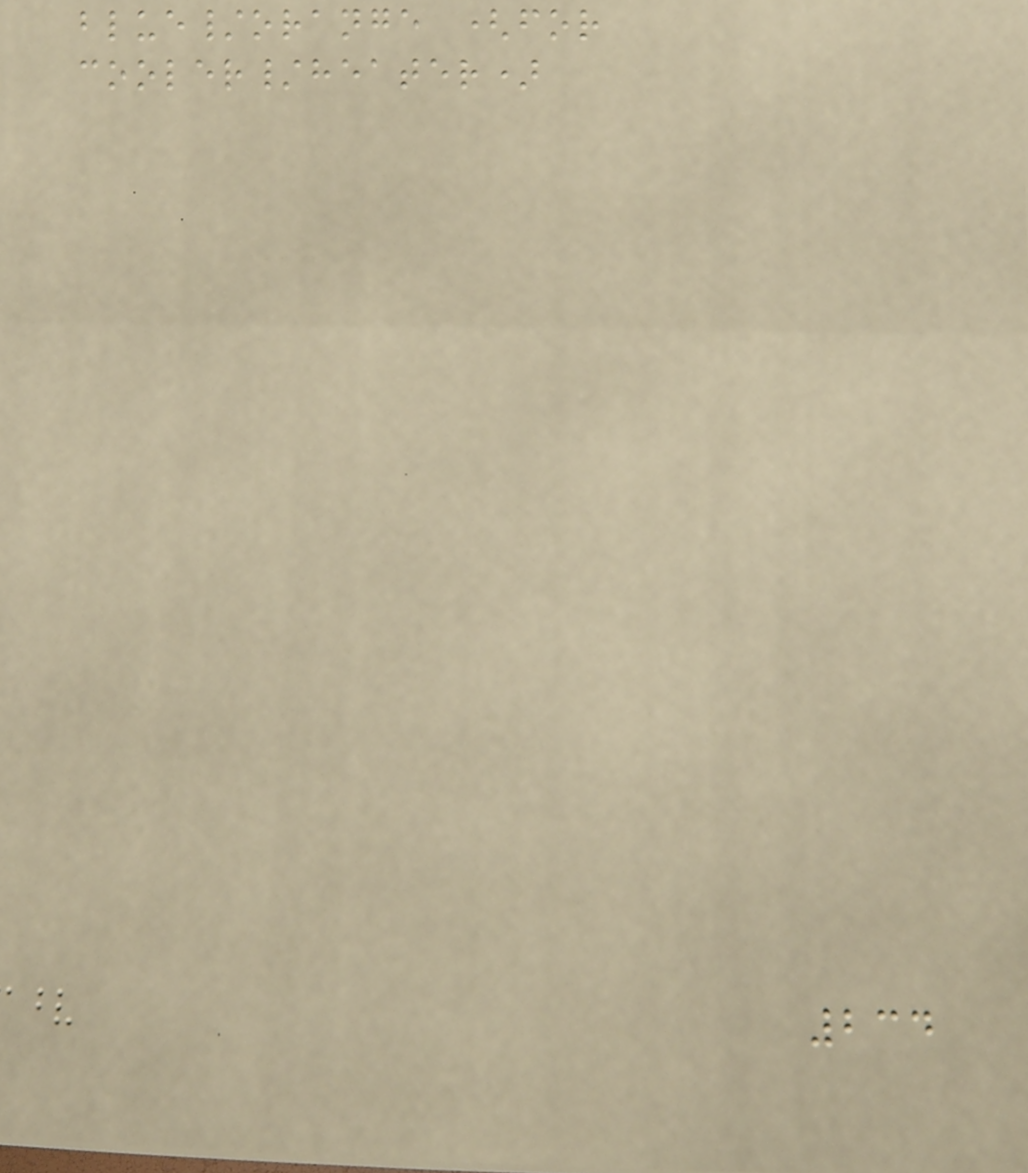blue/orange (for
cooler/heater)
234
